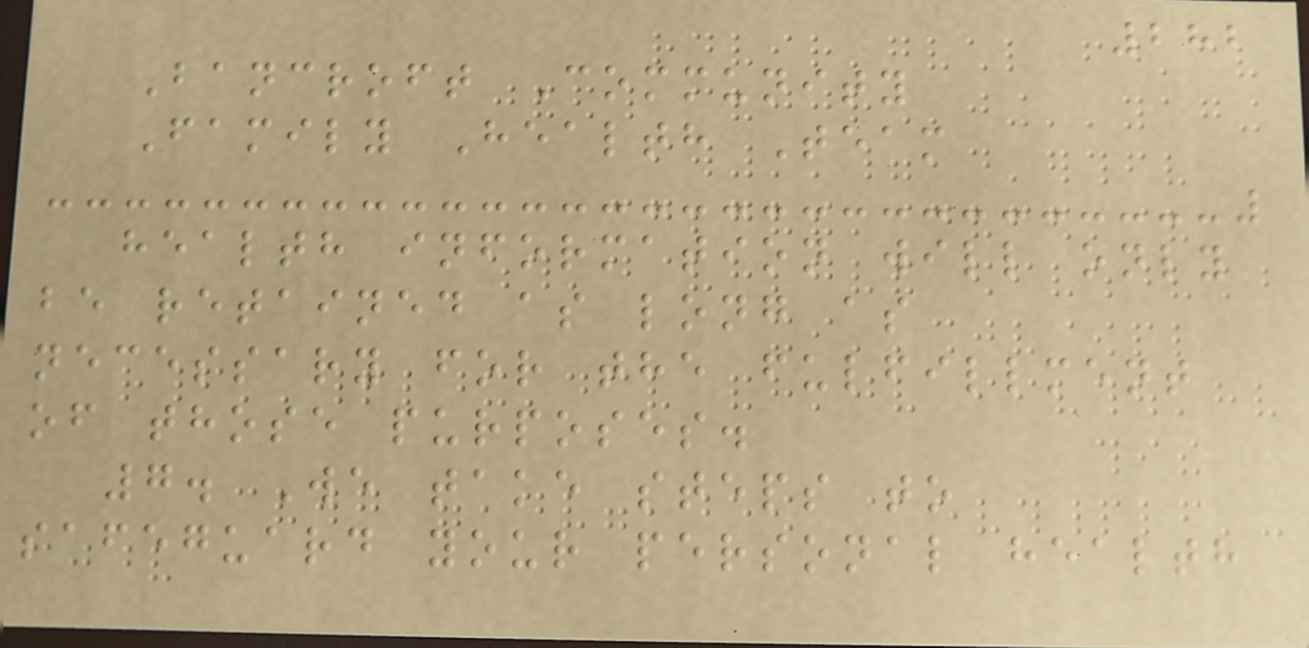282
Bancroft Community
Family Health Team
health information will only
be retained as long as
necessary for the fulfillment
of those purposes.
7. We take steps to
safeguard your personal health
